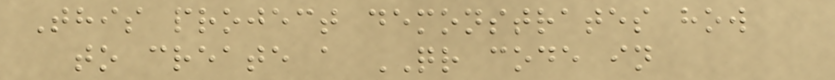This project demonstrates how
to create a QR code in
